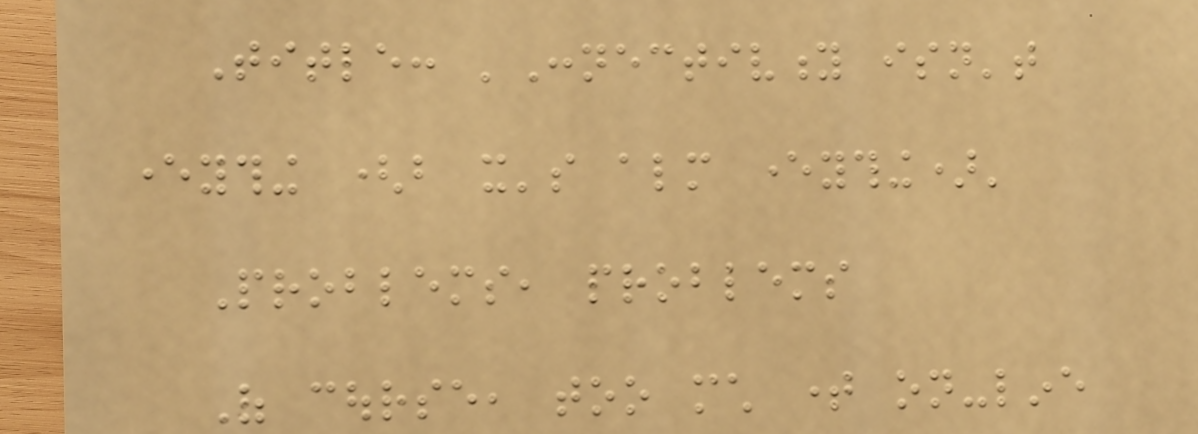Title: 'Connectivity isn't
everything (but it's almost everything)'
Problems, problems
Of course, too much time on-line
